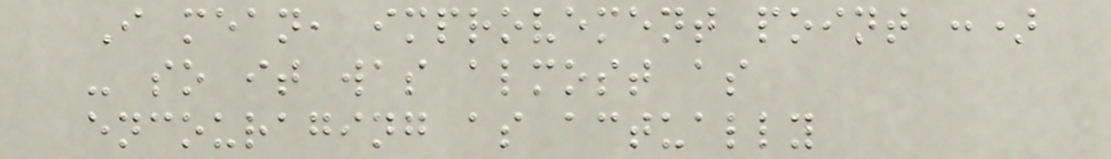I mean, improvement point :)
- so it was almost as
encouraging as actually
